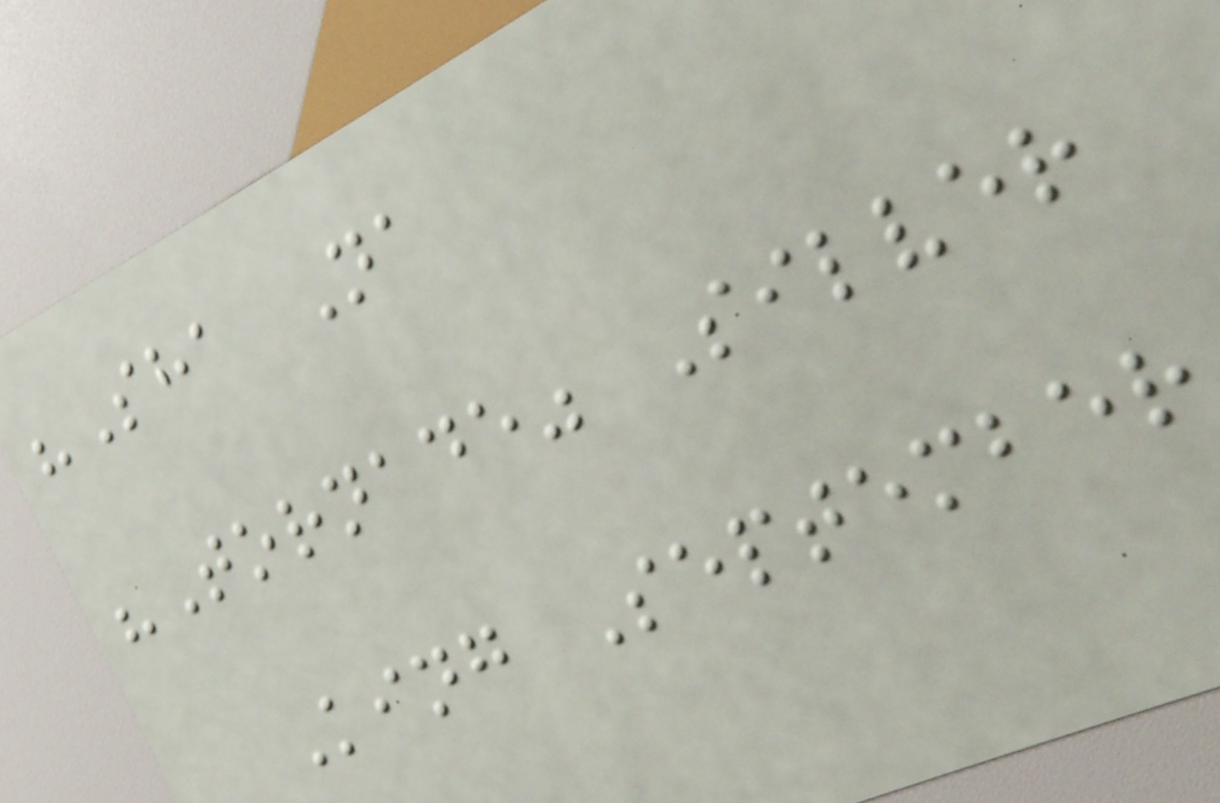"Sha Na
"Tornade" Silver
King September
